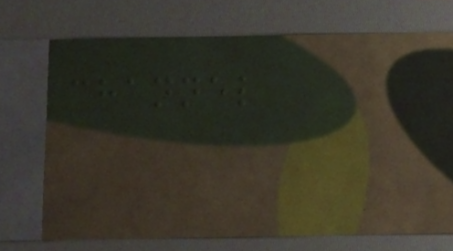channel
